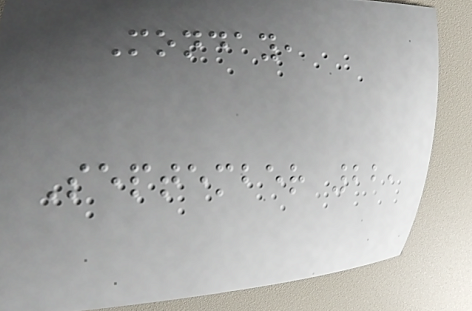Monday,
September 22,
